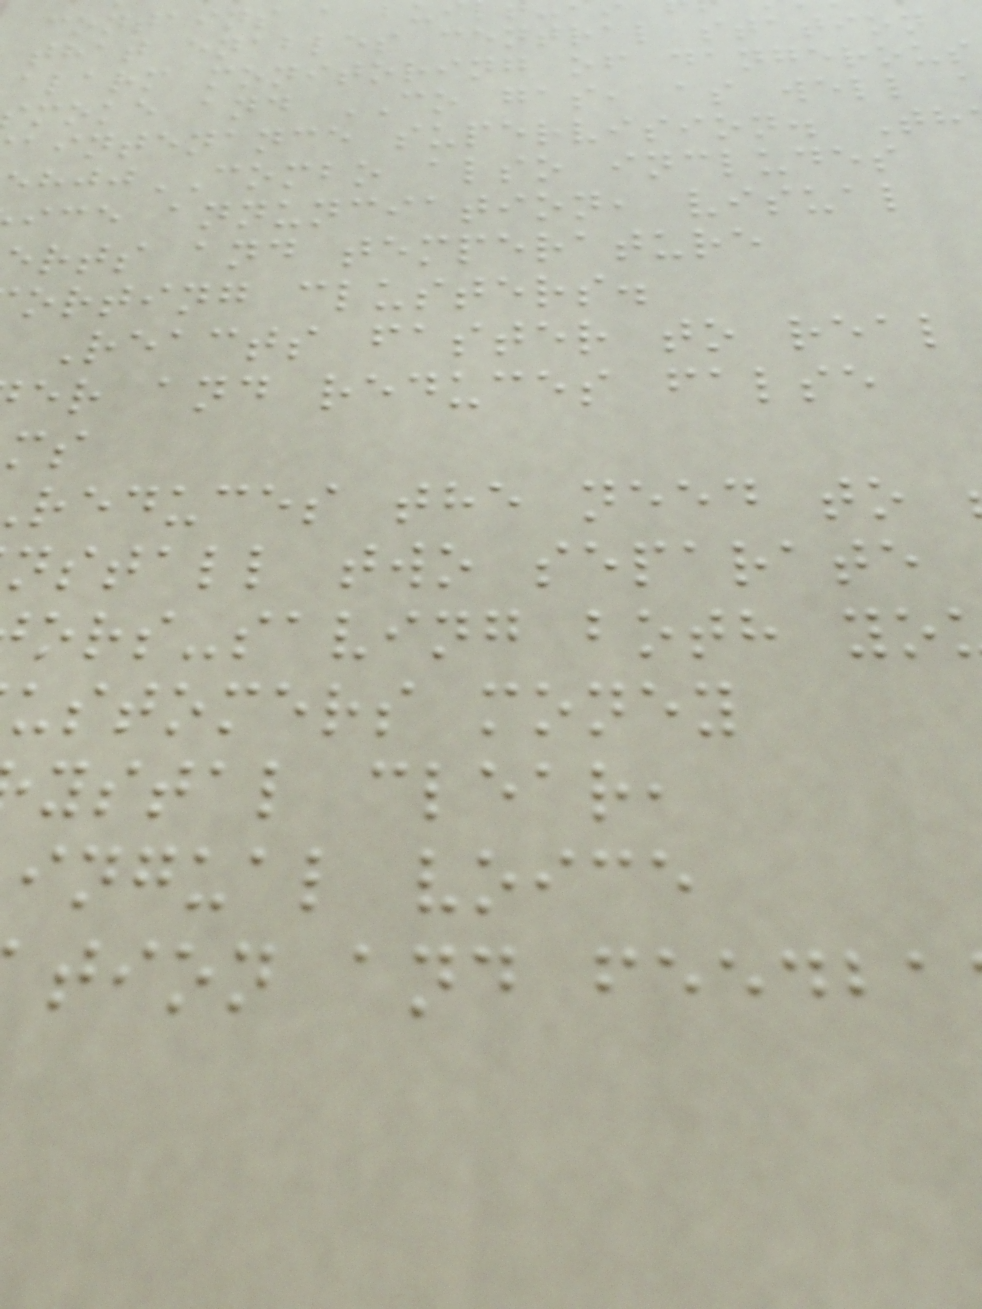contains a b
that enables central station
alarm monitoring of dangerous
moke and CO gas, as well
aintenance supervision. Th
COMBO also includes
ice annunciation, visual
erts and temperature
orting clusters.
Reacts faster to real
er and reduces false
reduces the need to
nstall two separate
ors-saving both yo
ustomers money
ystal clear,
ingual voice
tion and feedba
